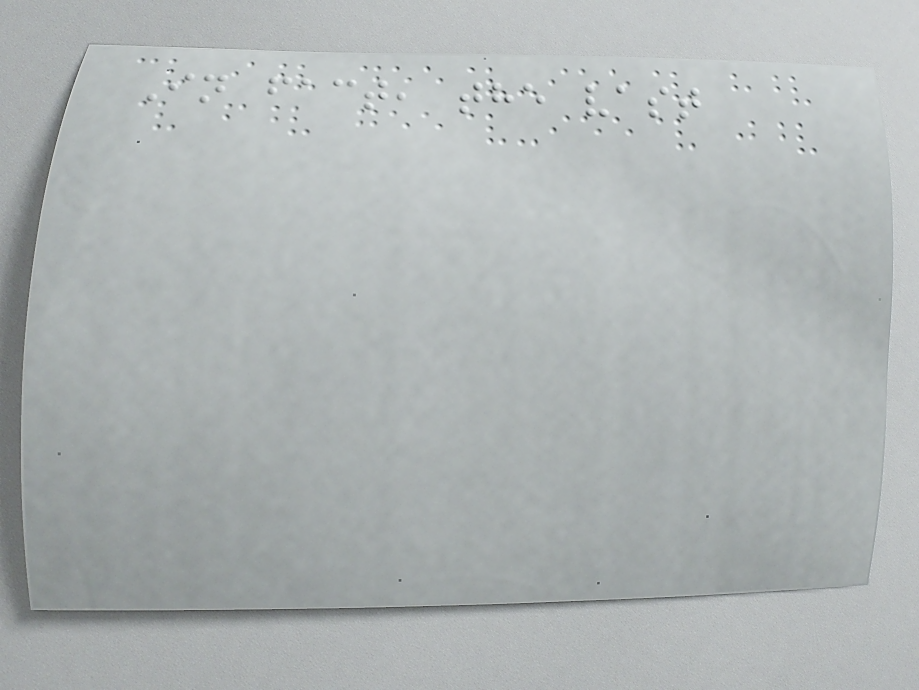In fact, the vast
